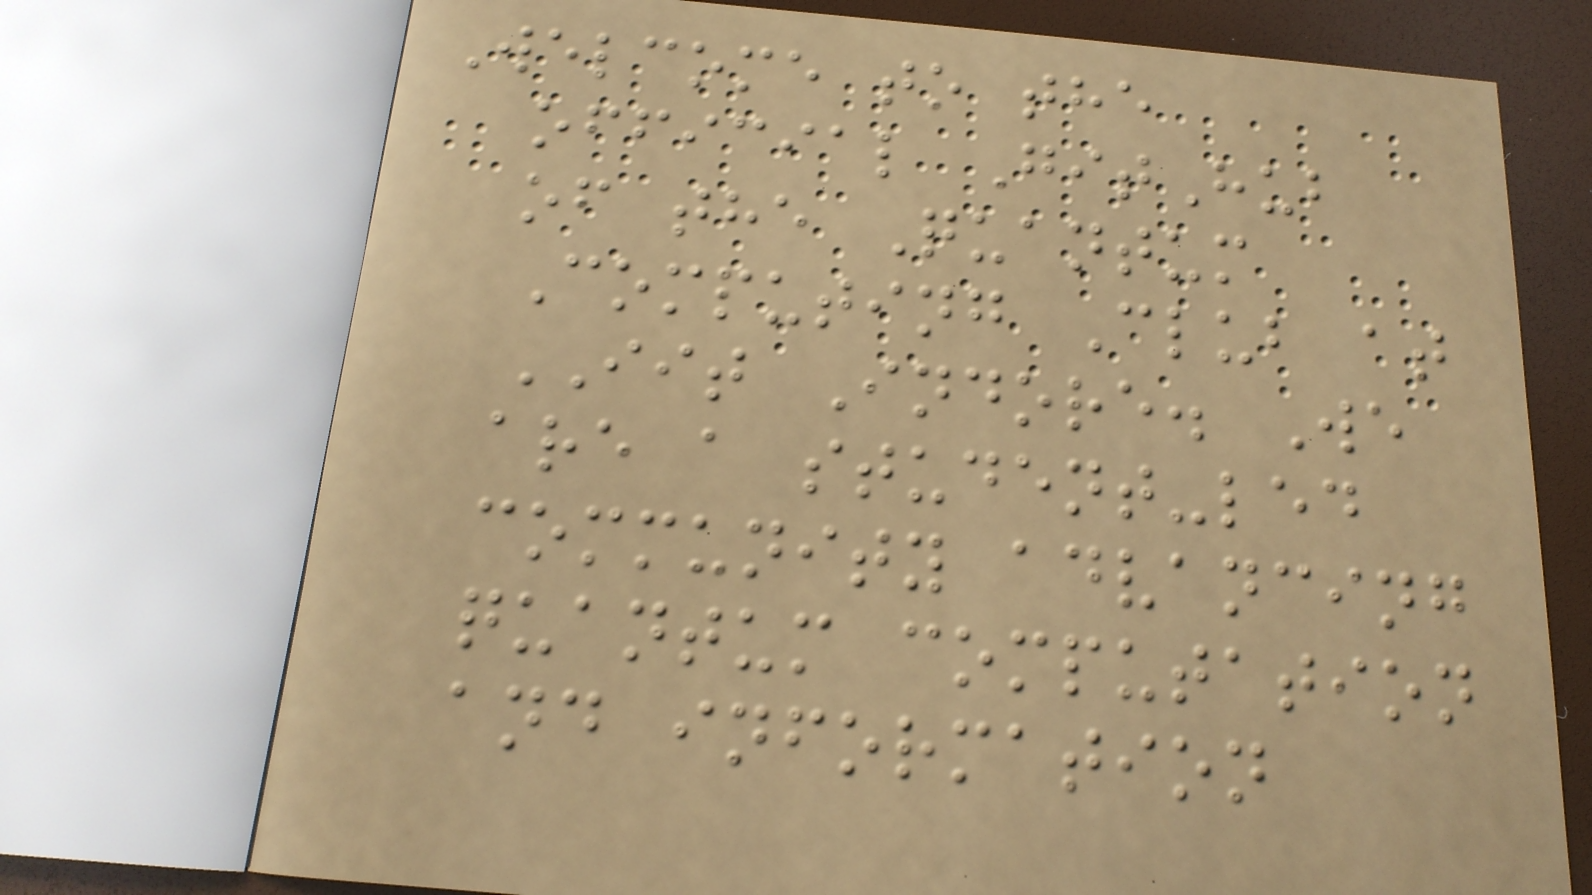Welcome to the
official GitHub
of the Quantum
Computing Club at
IIT Indore. We
are a student-led
community advancing
quantum computation
and information
